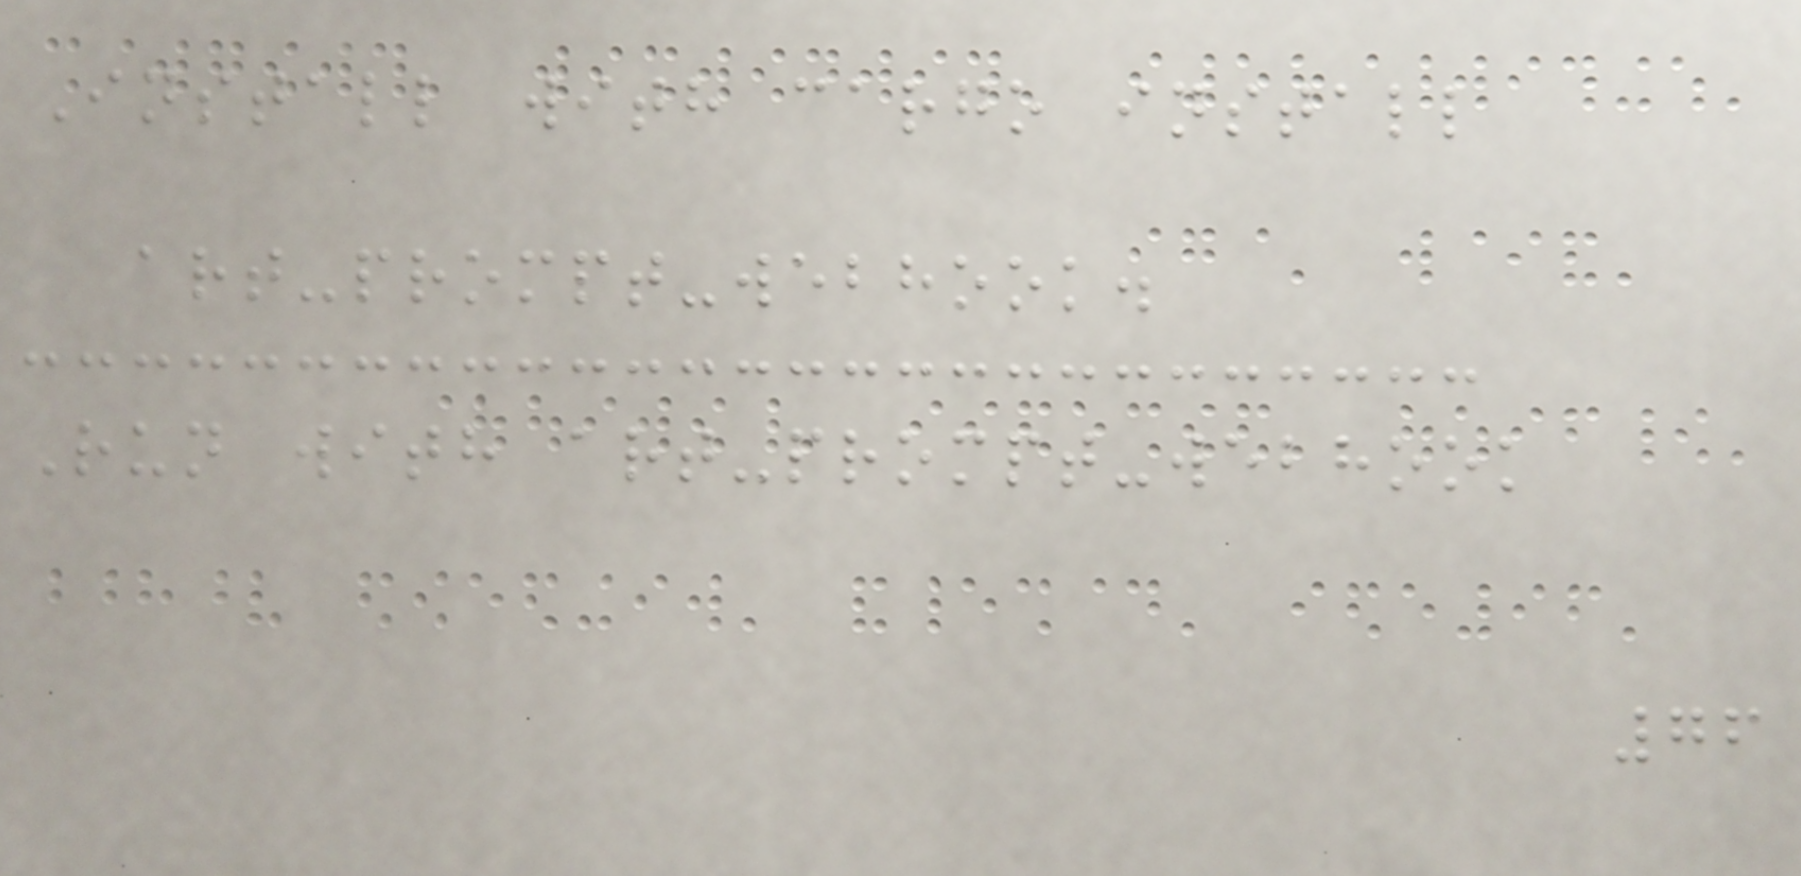Install with cargo install
art-prompt-webhook.
Run with art-prompt-webhook
76
